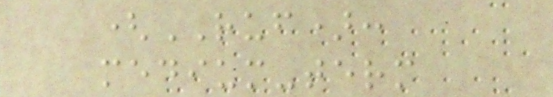(RUF):
medium-term
